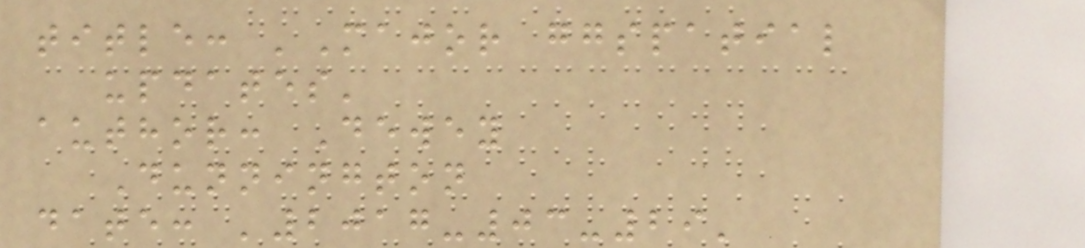title: 'Major ggspatial
updates'
author: Dewey
Dunnington
date: '2017-03-29'
